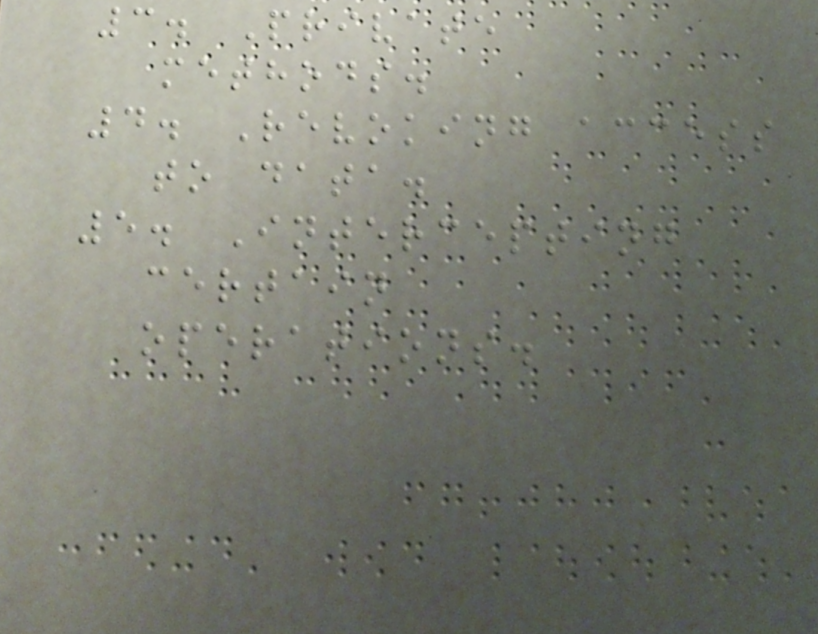3. Private
methods.
4. Revoking access
to data.
5. Intercepting
certain
operations.
